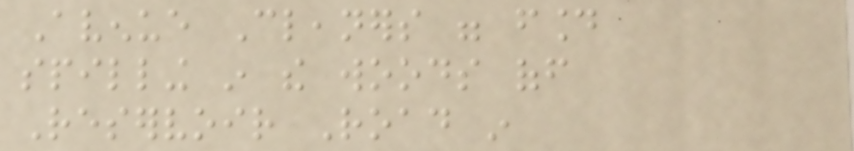Avenue Cleaners were found
spilling in the woods off
Reservoir Road in
